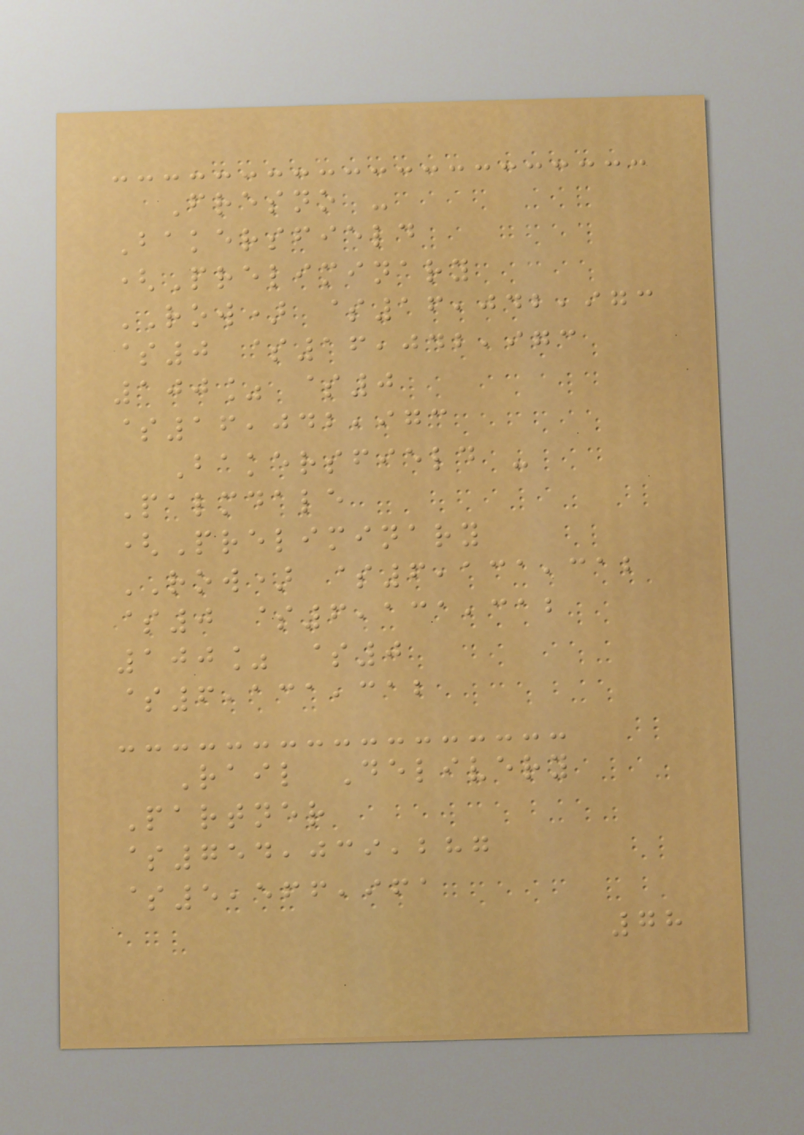Fresno -
Bakersfield
(Preliminary
ROW) $16,042,973
$0 $16,042,973
100% $0
$16,042,973
Bakersfield -
Palmdale
(Preliminary
ROW) $6,131,312
$0 $6,131,312
100% $0
$6,131,312
Rail Delivery
Partner
$754,039,287
$5,566,961
78
